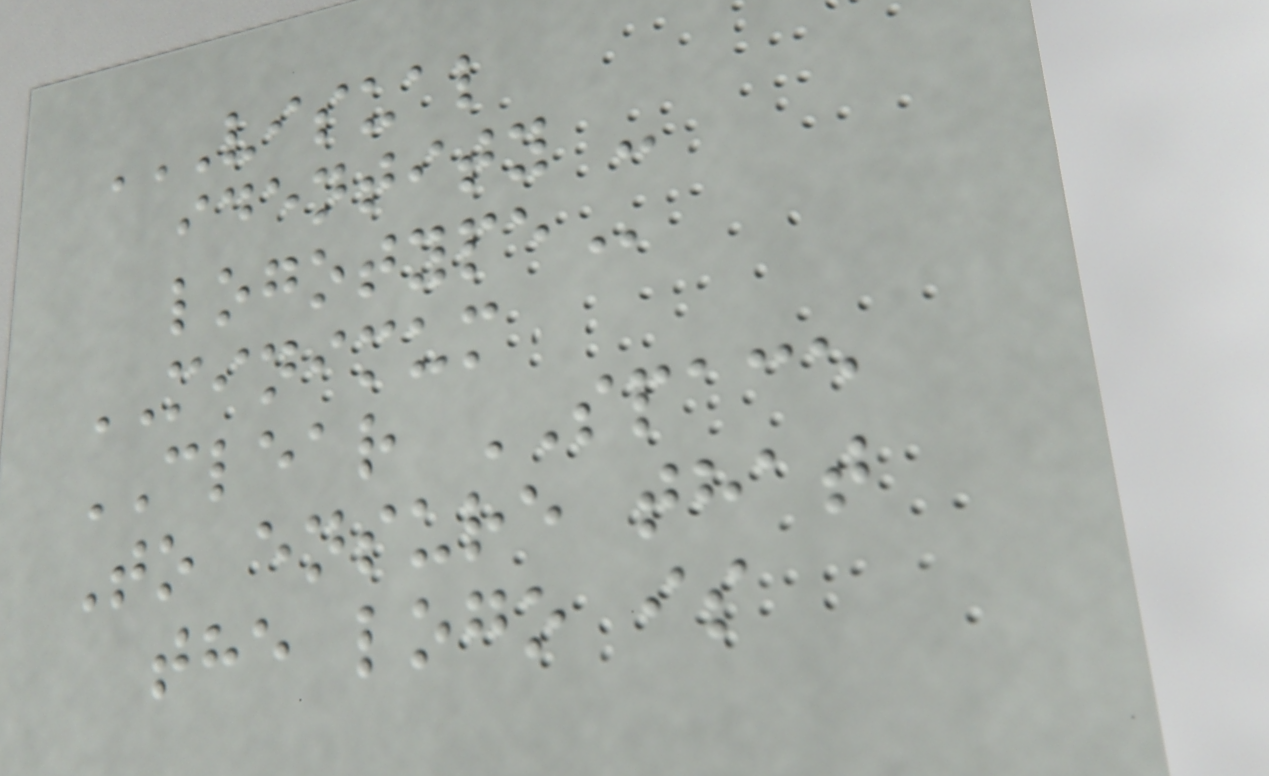VISUAL
IDENTITY -
LOGOTYPE
MINIMUM
CLEAR SPACE
To ensure that
the logo is
